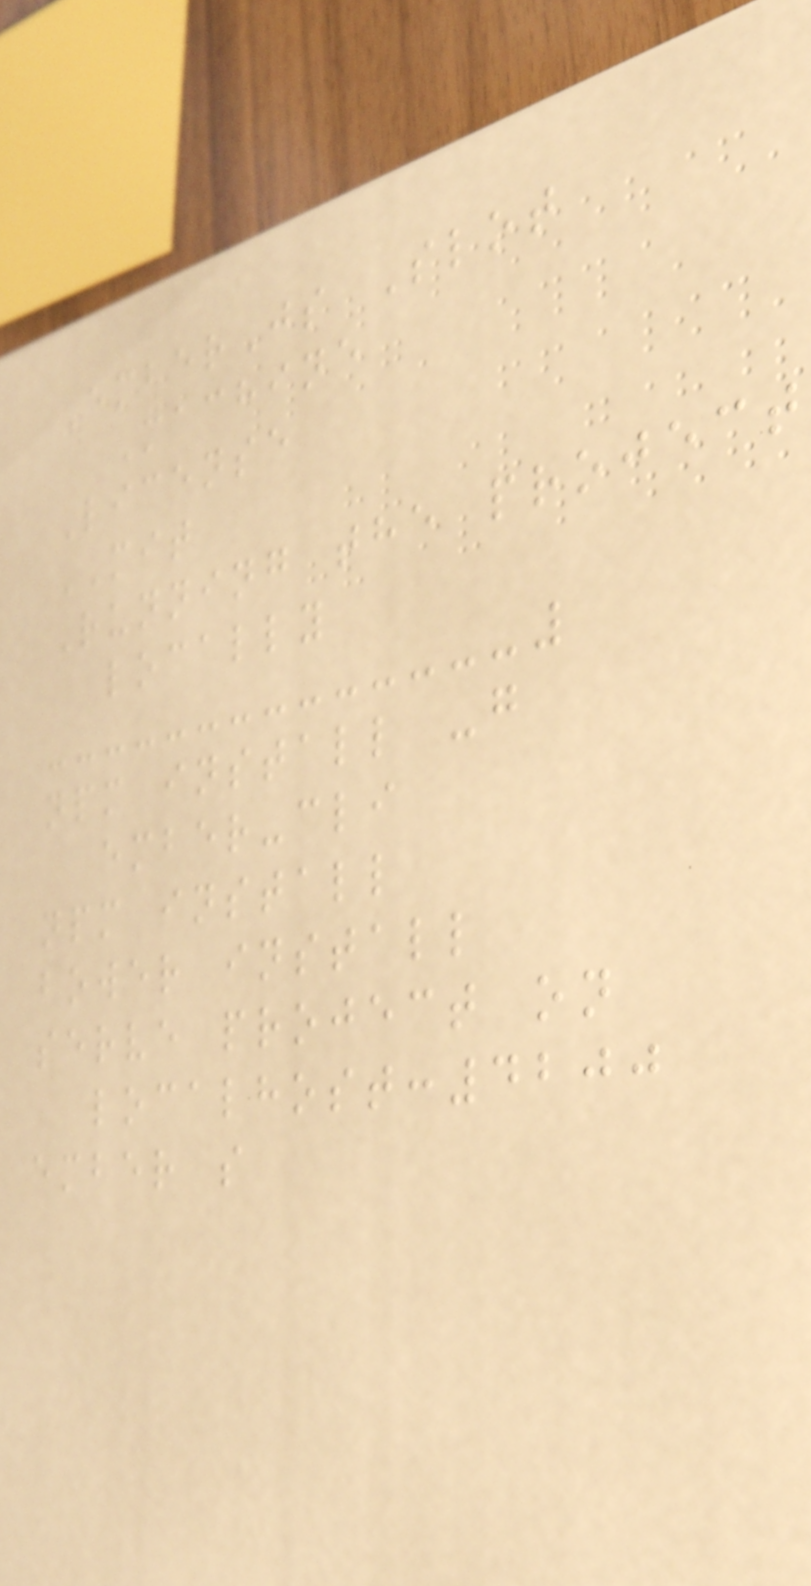EmberJs Slot
Machine
License
MIT
Running the project
locally
npm install -g
ember-cli
npm install
bower install
serve project on
localhost:4200
ember s
